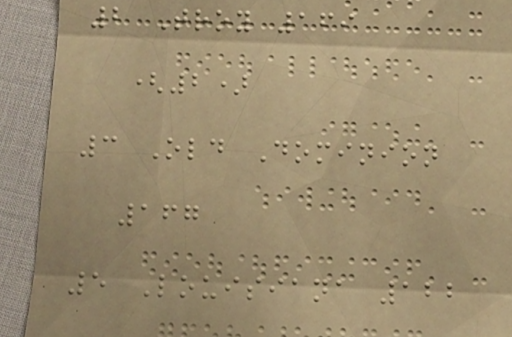2 Troy 169
(2)
3 Old Dominion
167
5 Louisiana 122
